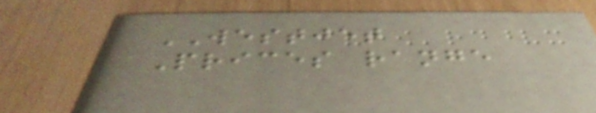WESTJET
Prices range
